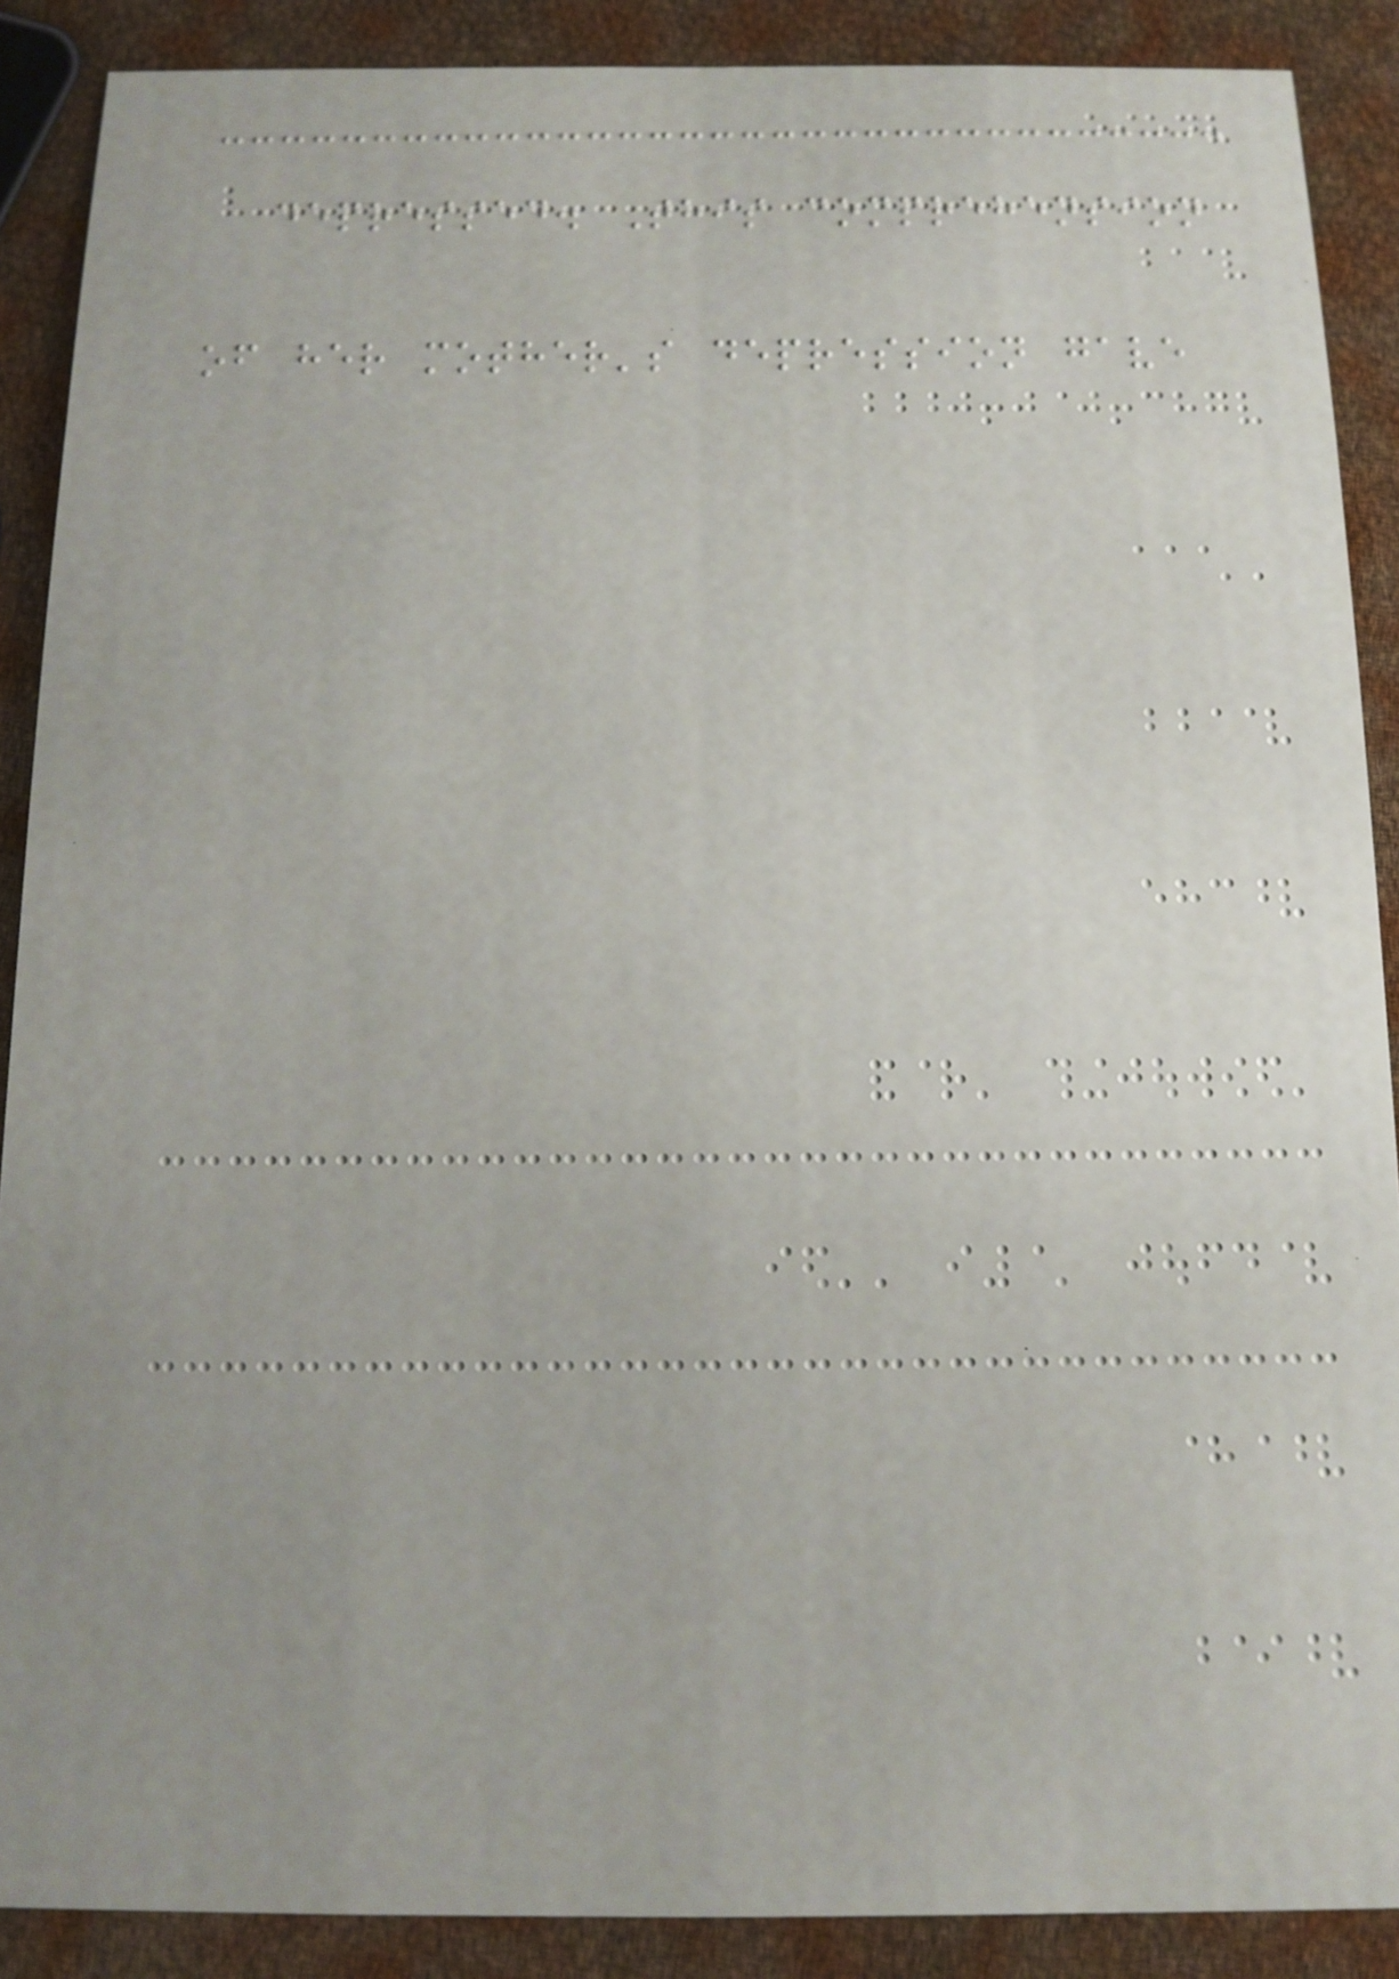depressed. This comprehension
of her mother's depression gave
